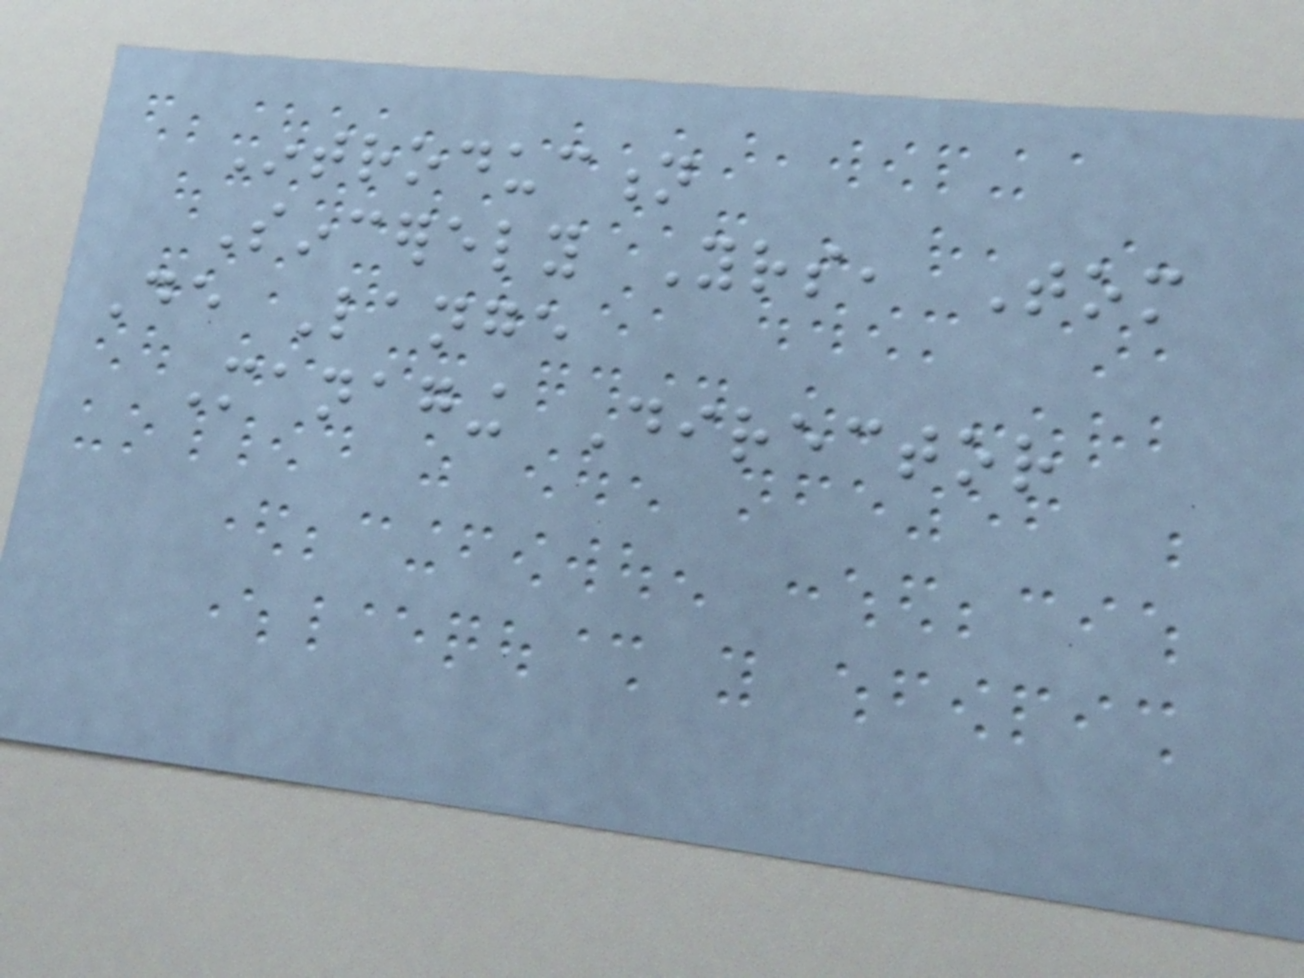Introduction
Sincerely Yours, Tom
De Lange
Managing Director
